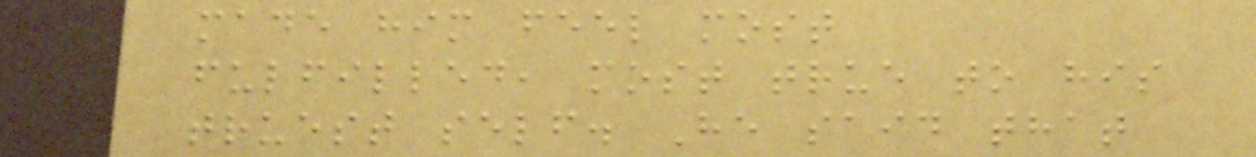made him feel most
fulfilled, most true to his
truest self. He said that
